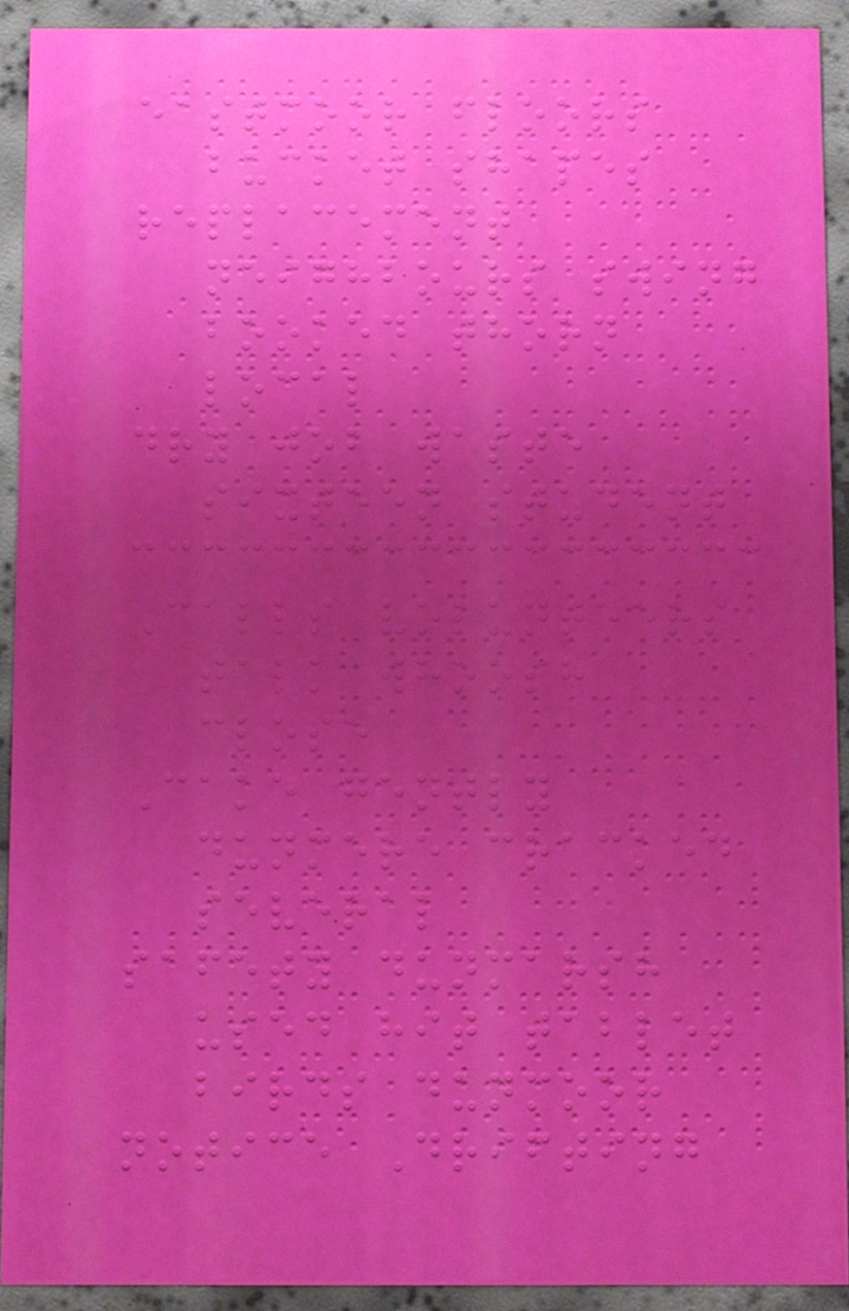eastmoor floors
bucket shapes
replacement
neighbours swing
booked thorn
local
dry job waste
sixteen student
Calls volunteers
talk whoosh
close
Cake gently
dunmere cracked
several
safety dunmarsh
used hit tablet
birds dunmoor
notice Drifting
